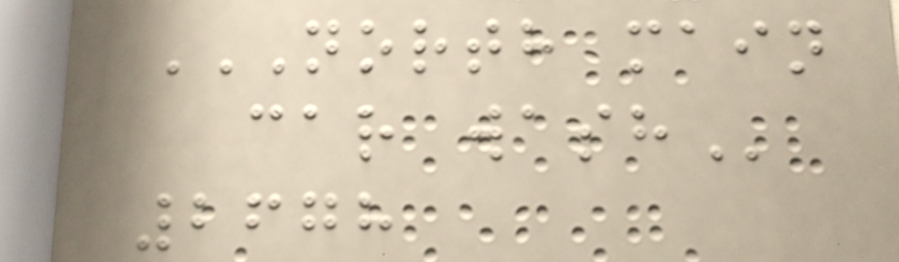NORTH MAIN
CAR WASH
2678
